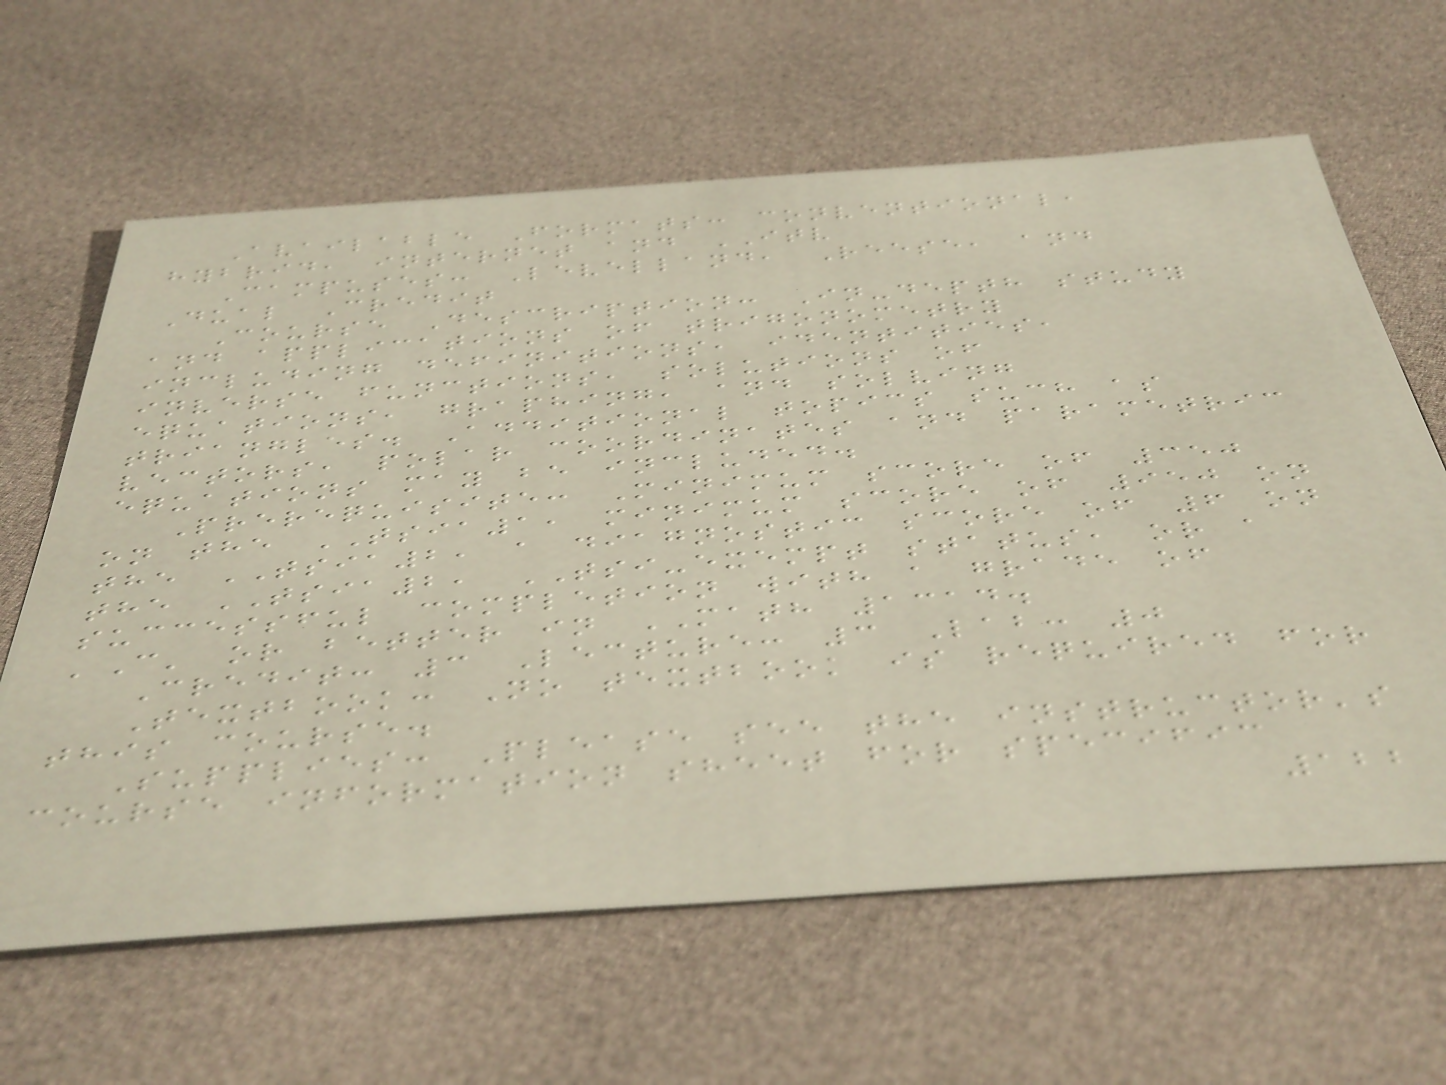Available Formats: conventional,
hybrid, internet and ITV
Campuses: Levelland, Reese, and
Dual Credit
Course Description: In-depth study
and applications of trigonometry
including definitions, identities,
inverse functions, solutions of
equations, graphing, and solving
triangles. Additional topics such as
vectors, polar coordinates and parametric
equations may be included.
Prerequisite: Minimum score of 350
on the TSIA1, minimum score of 950 on
the TSIA2, a diagnostic score of 6 on
the TSIA2, TSI-exempt status, or a
successful completion with a grade of
'C' or better in MATH 1314.
Credit: 3 Lecture: 3 Lab: 0
Textbook: No textbook is required for
this course.
Supplies: Please see the instructor's
course information sheet for specific
122
